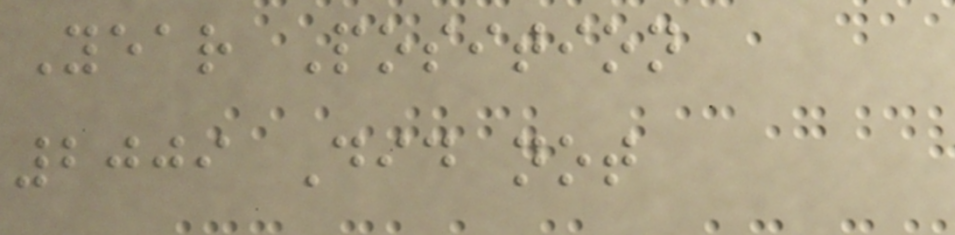Year Position
2009 Did not
